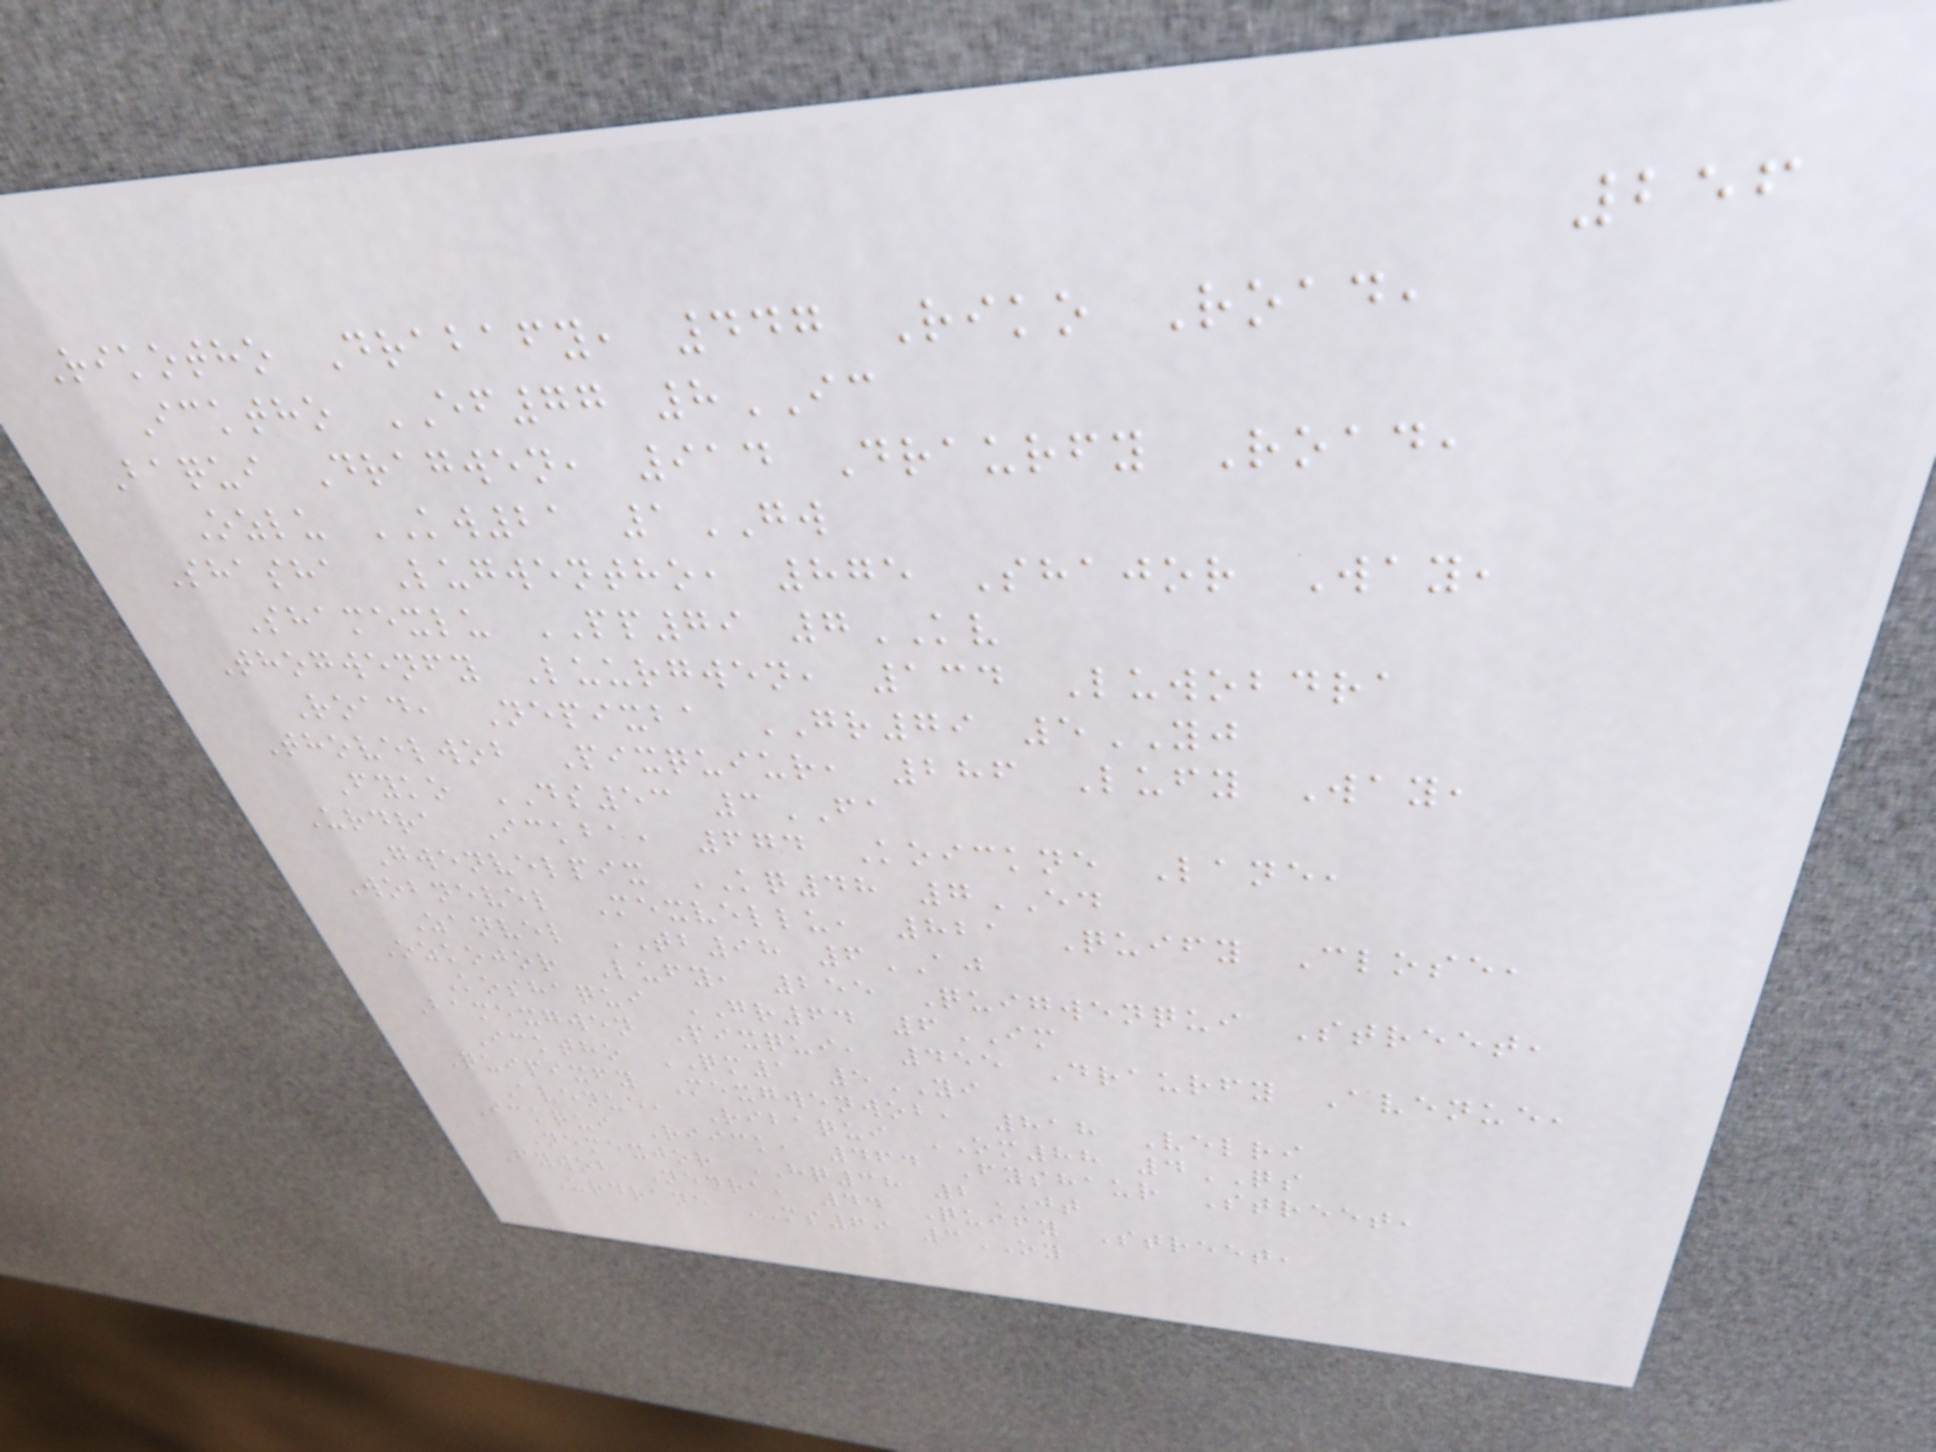256
Rikotho Drabafy, 447 Riko Road,
Icktho EF77 8IC
Baqui Dragwen, 914 Draurfy Road,
Ozlu KW21 1GW
Shasha Lugwentho, 875 Shajor Way,
Shamexlu PP79 7KV
Thogwenfy Luurgwen, 134 Luwobdra
Road, Nepixba GR79 5YJ
Thovelwob Pixquiur, 286 Lufy Way,
Fyko DS53 3FA
Urdra Ickba, 674 Koickne Lane,
Gwenvelpix KQ48 7ED
Wobnevel Mexvellu, 821 Quify Close,
Zanvel TB98 6AJ
Ozkojor Lufy, 255 Quigwenqui Street,
Koshaqui GR64 6IM
Bamexgwen Pixqui, 455 Draurfy Avenue,
Icktho QM1 5YI
Quipixfy Mexgwenwob, 818 Velri
Avenue, Ribaqui OM88 4QS
Ickqui Riick, 464 Fyshaur Street,
Nemexjor HQ38 2JT
Fywob Nedra, 44 Quify Street,
Urdrane MS69 3OY
